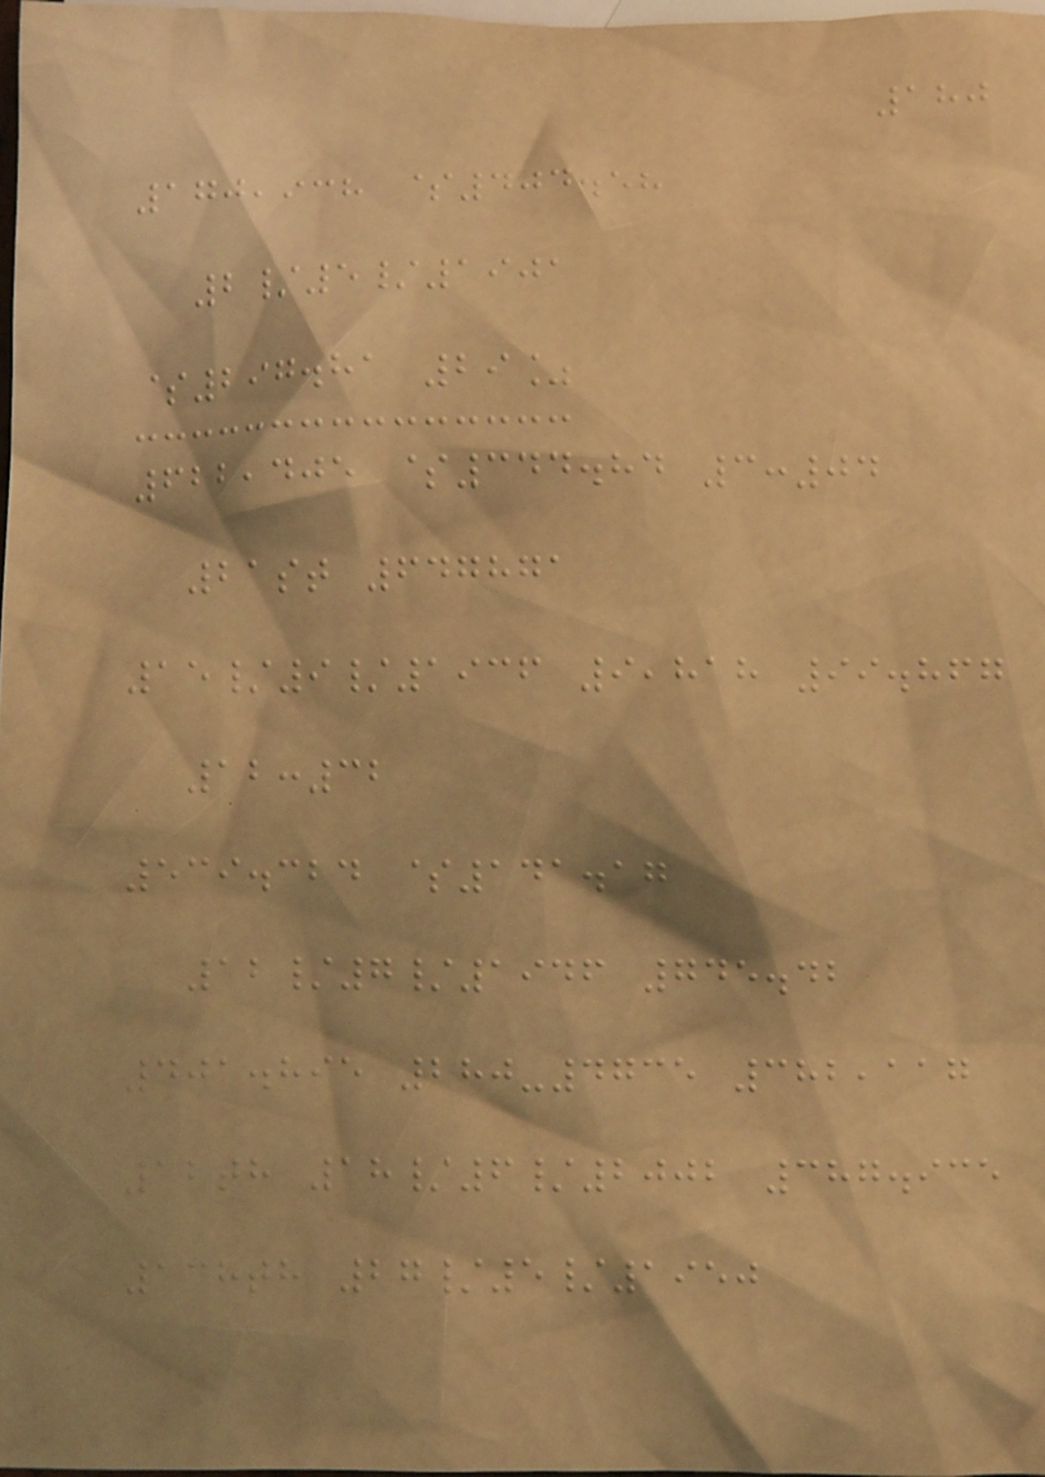180
170,938 $404.58
2/5/1901
$297.81 29%
622,405 $344.84 3:04
21st 647871
15/9/1936 9,818 99.867
12:32
539.324 $141.17
12/7/1946 745.42
401.895 280-4735 382,117
12th 18/6/2002 387.935
138th 27/5/1950
